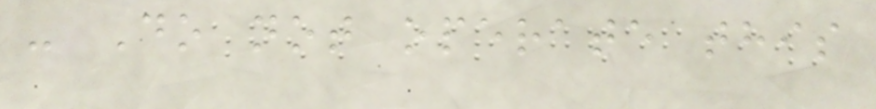- Do not operate this
